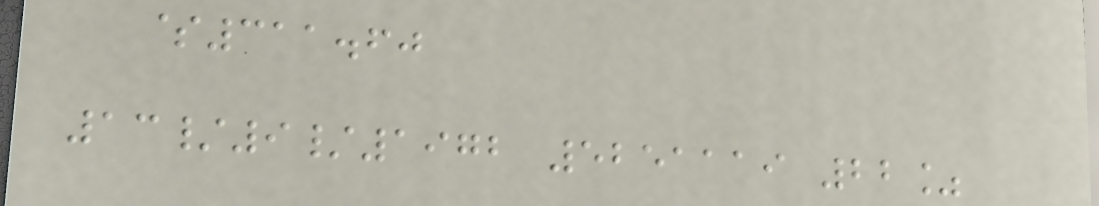$311.60
13/9/1972 5251119 22%
